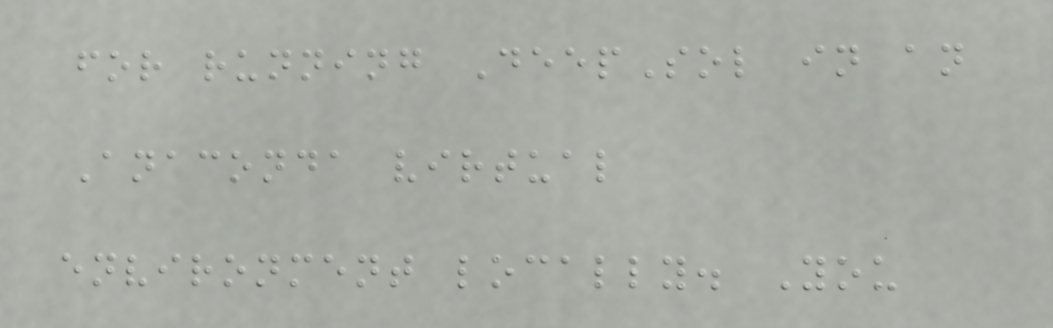for running DeepSol in an
Anaconda virtual
environment locally. You
